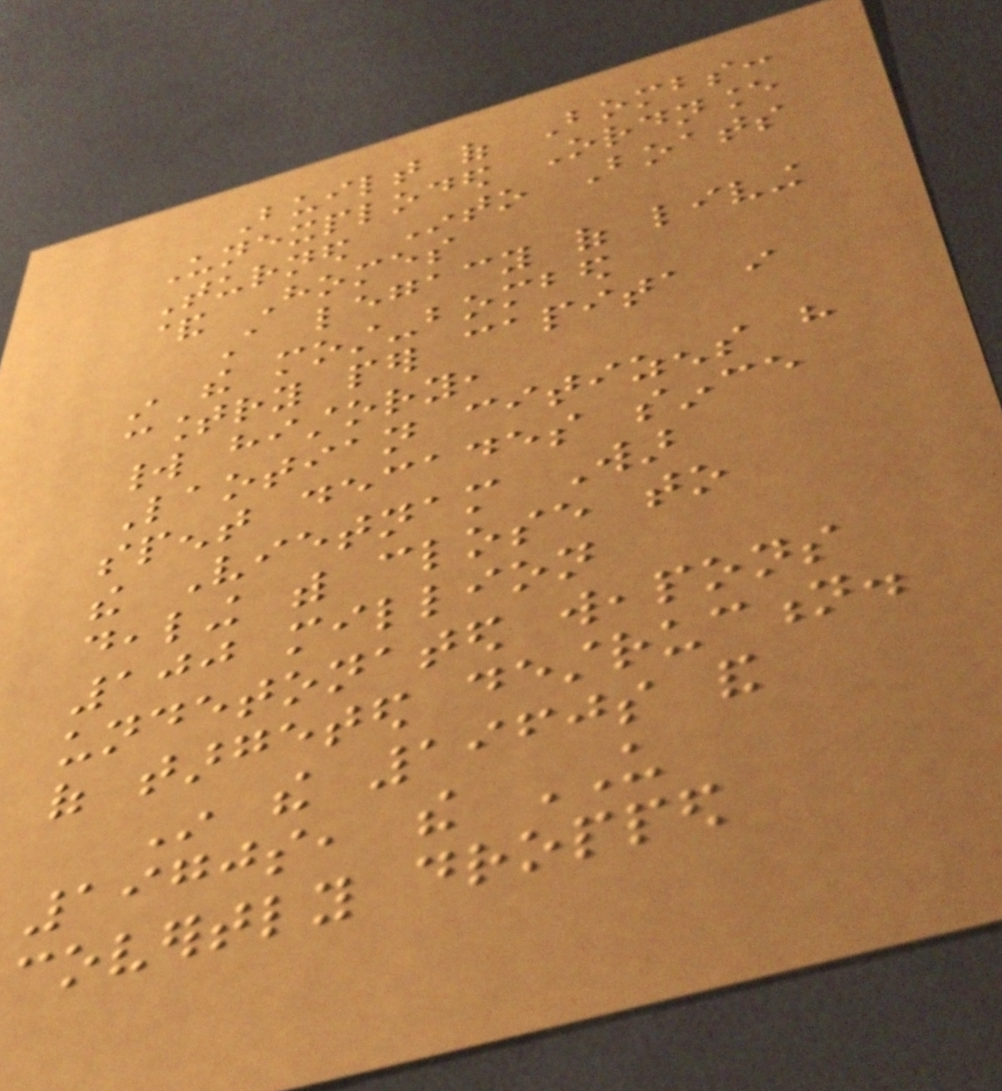Built of Bombs:
Unexploded Ordnance
Turned Into Boats
& Homes
A legacy of living
in the most-bombed
country per capita in
world history,
Laotian citizens have
spent decades since
the Vietnam War
dealing with close to
100 million
undetonated weapons
of targeted destruction.
In the 1960s and
1970s, the US
covertly dropped
